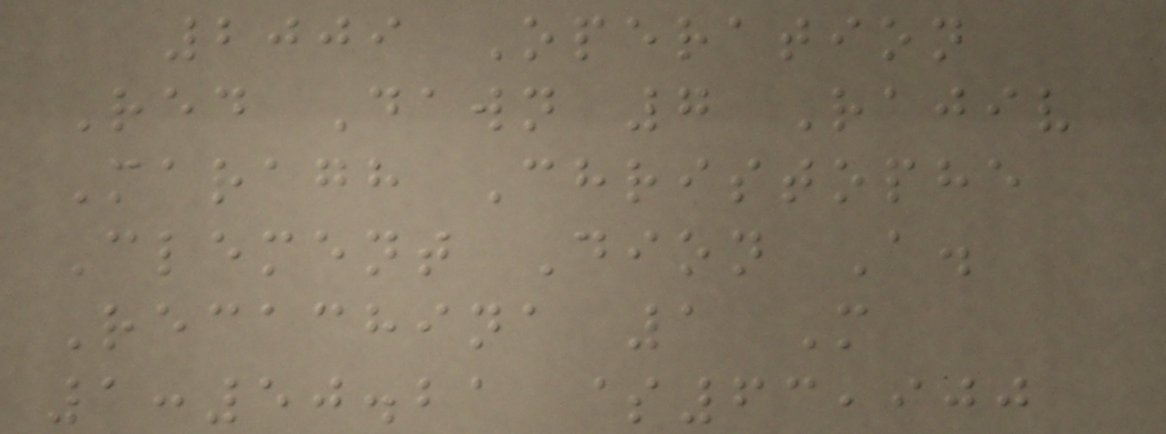2009 Operation
Red Dawn 7 Rajiv
Maragh Christophe
Clement Dion A.
Recachina 1 M
1:50.21 $63,900
